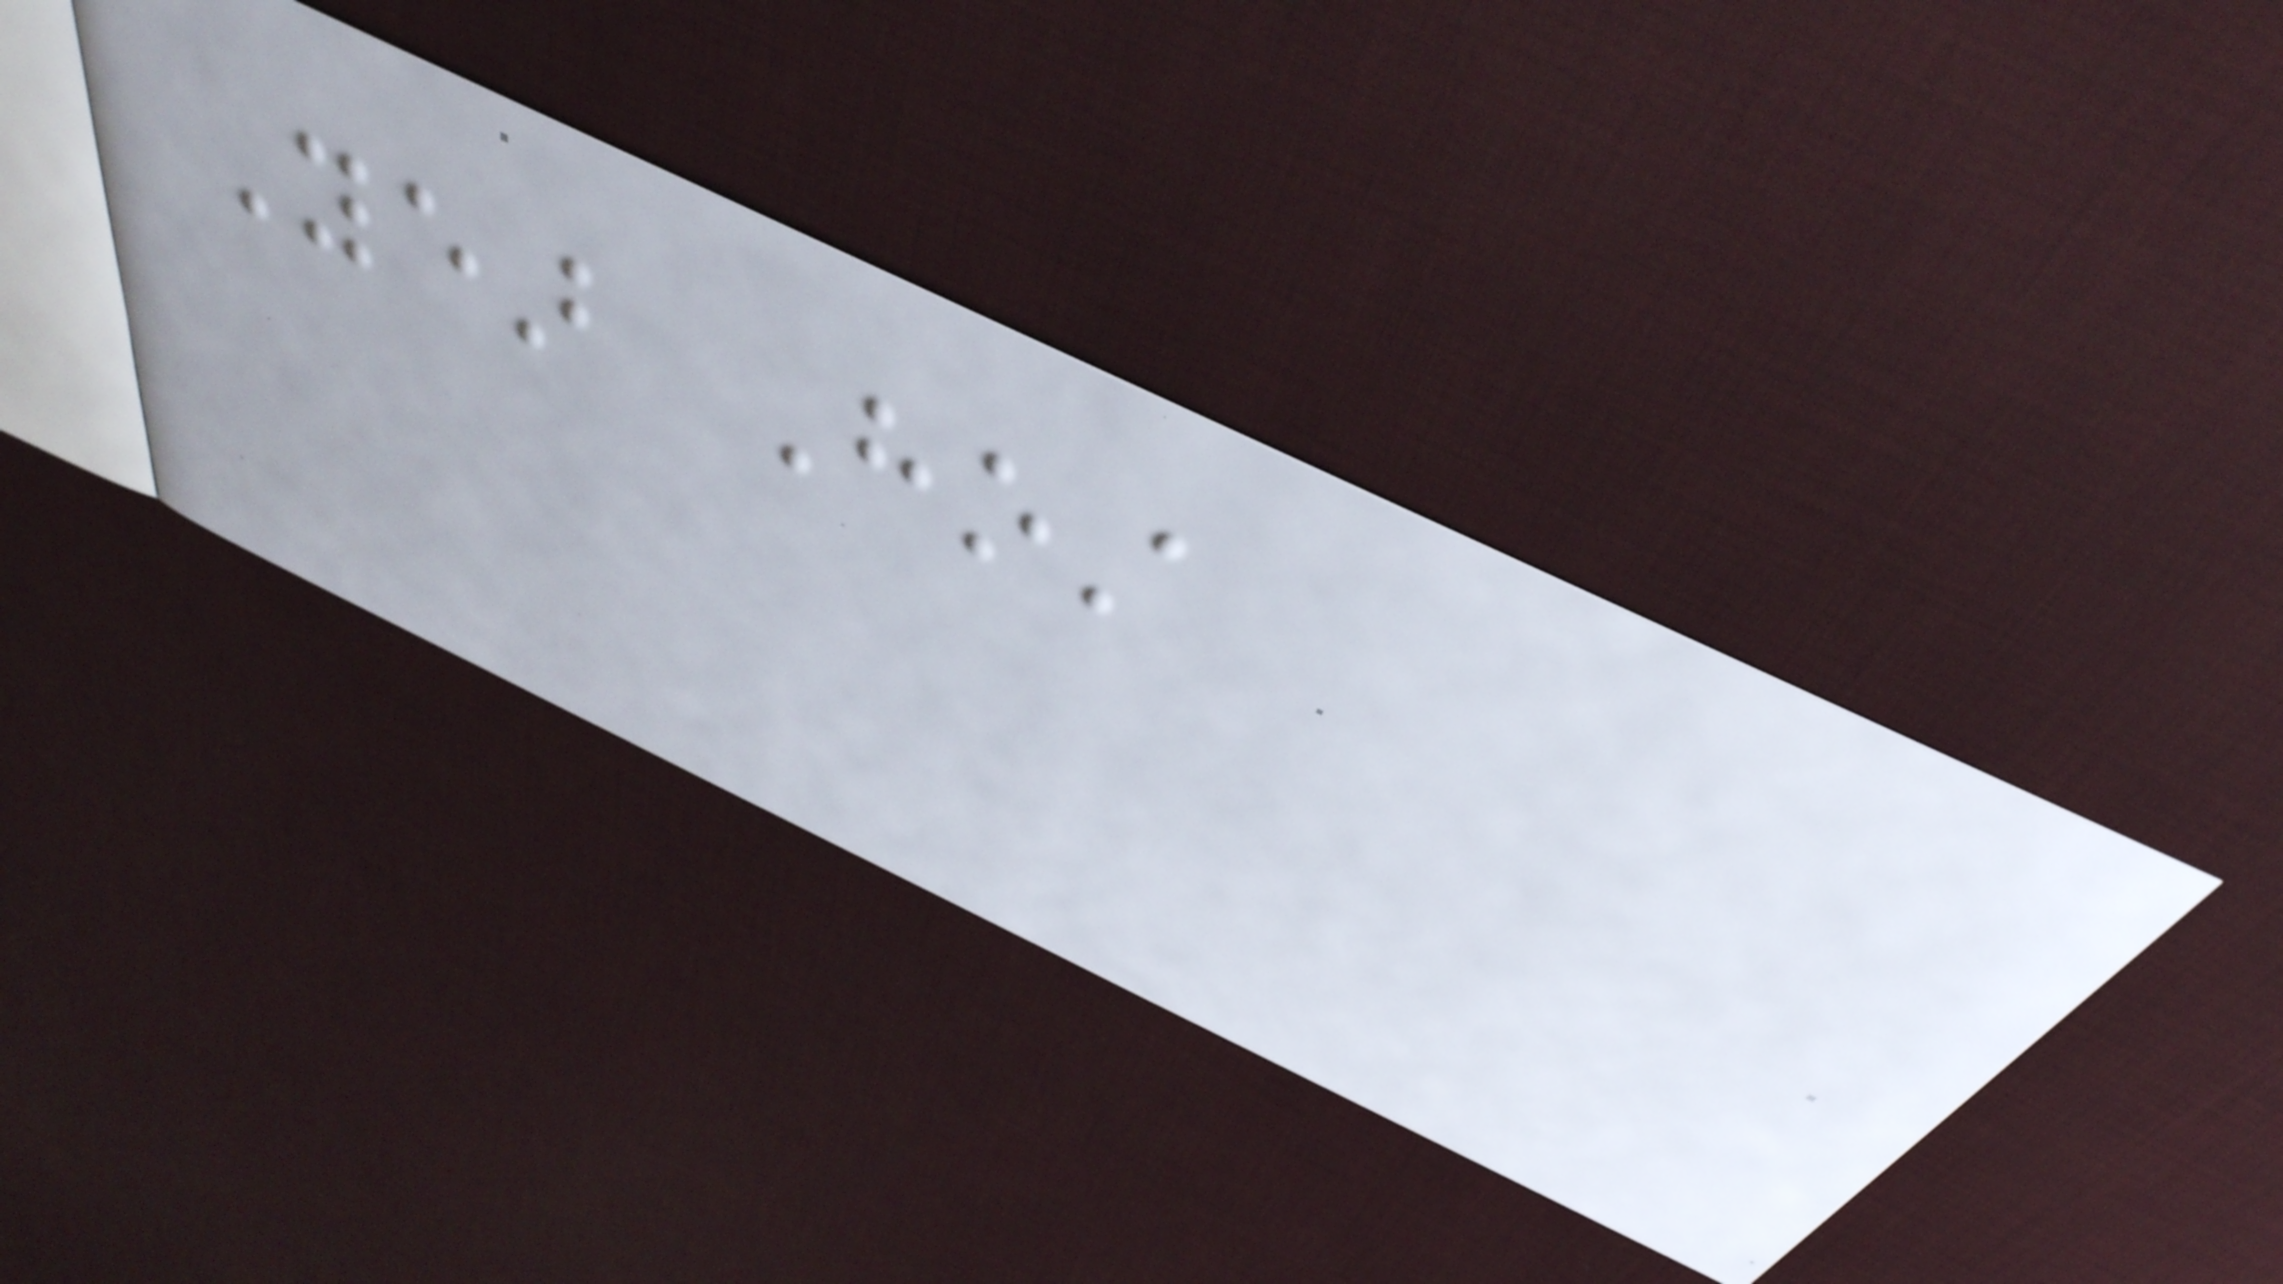Year Host
